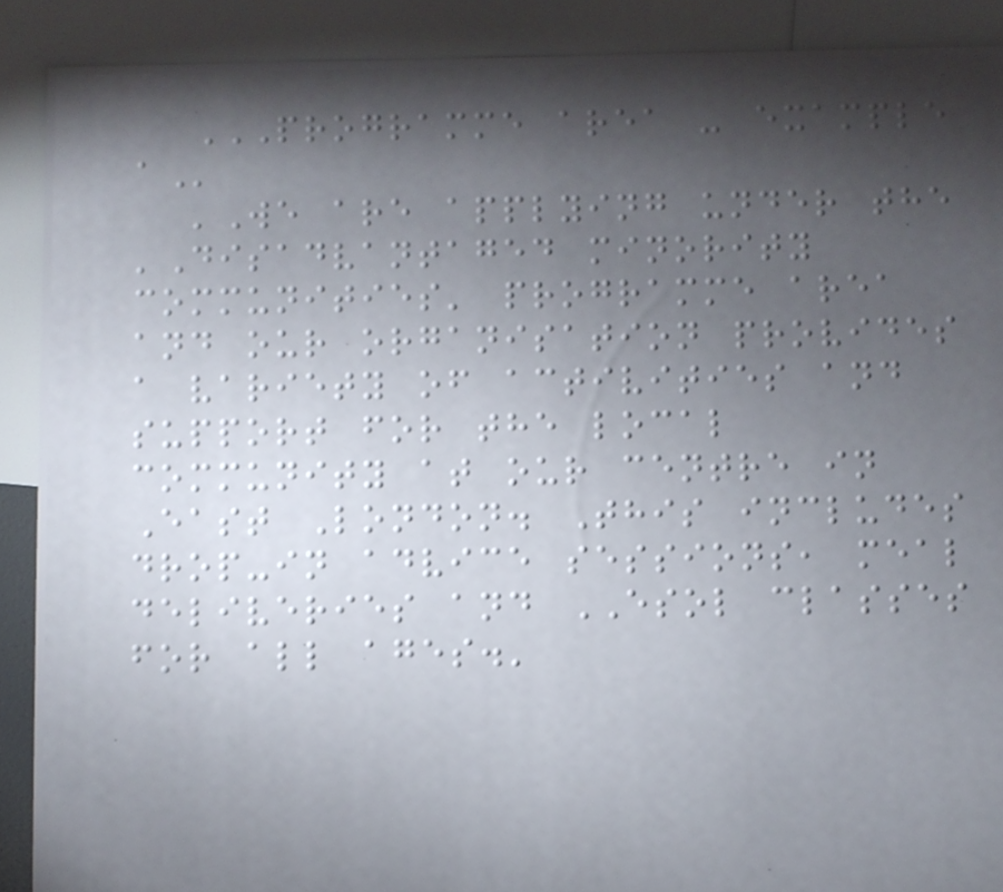PROGRAMME AREA - EXAMPLE
A
'We are applying under the
'Disadvantaged minority
communities' programme area
and our organisation provides
a variety of activities and
support for the local
community at our centre in
East London. This includes
drop-in advice sessions, meal
deliveries and ESOL classes
for all ages.'
